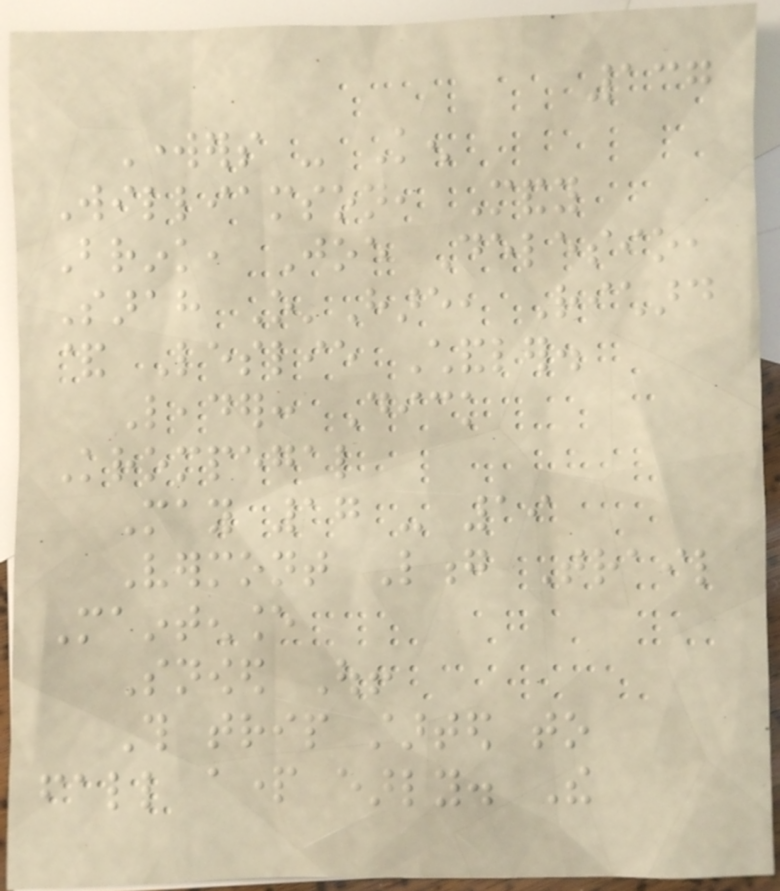137
Workers - Ken
Williamson, Mandy
Brink, Joe Delesio,
Sarah O'Hare, Richard
& Leslie Chandler.
Leader: Dick
Krompegal
May 17 - 19
Vermont Long Trail
Maintenance
Snowed Out!
This trip started to
fall apart early. The
